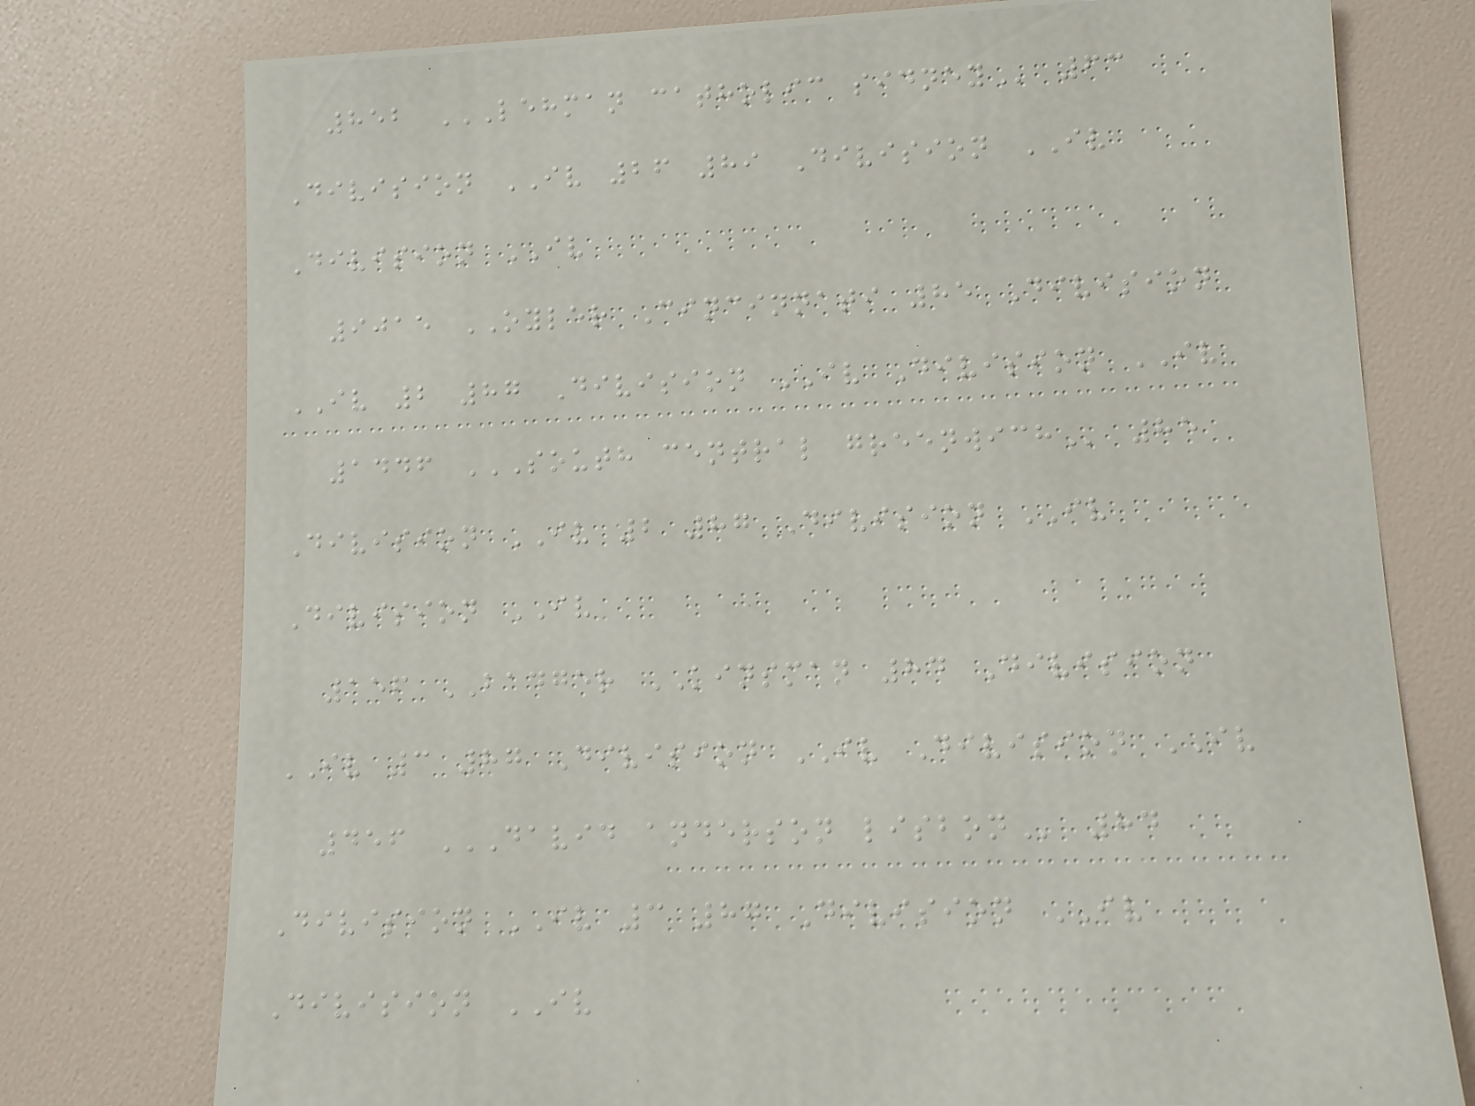852 LEHMAN CATHOLIC SIDNEY 63
Division IV 26 89 Division IV
Division IV
9015 OYLER Cincinnati 85 Division
IV 2 87 Division IV Division IV
1446 SOUTH CENTRAL GREENWICH 85
Division IV 2 87 Division IV
Division IV
156 BADGER KINSMAN 84 Division
IV 3 87 Division IV Division IV
456 DAVID ANDERSON LISBON 84
Division IV 3 87 Division IV
Division IV
